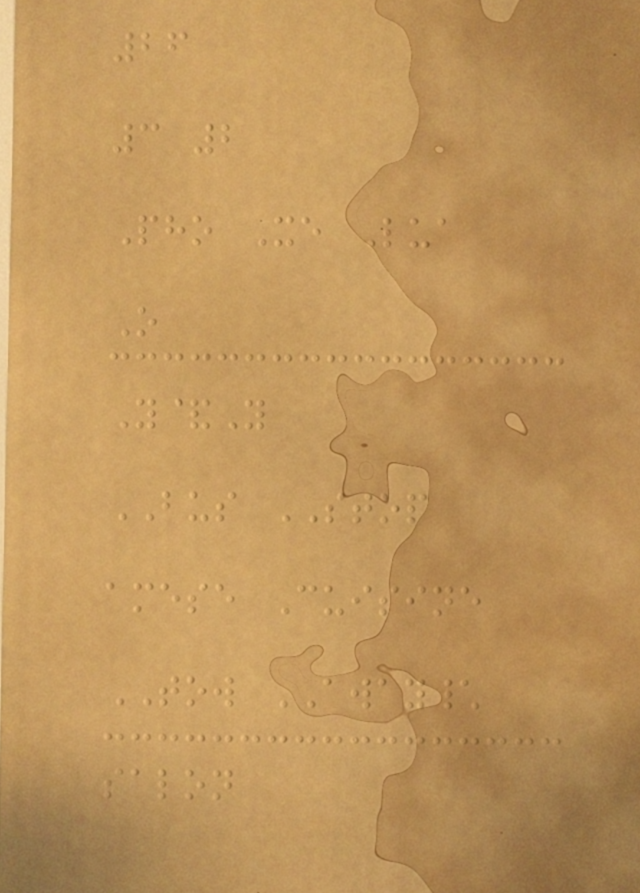26
3 2
Pho Xe Lua
O
Y&Y
BUS STOP
amese Cuisine
TOW AWAY\
salon
